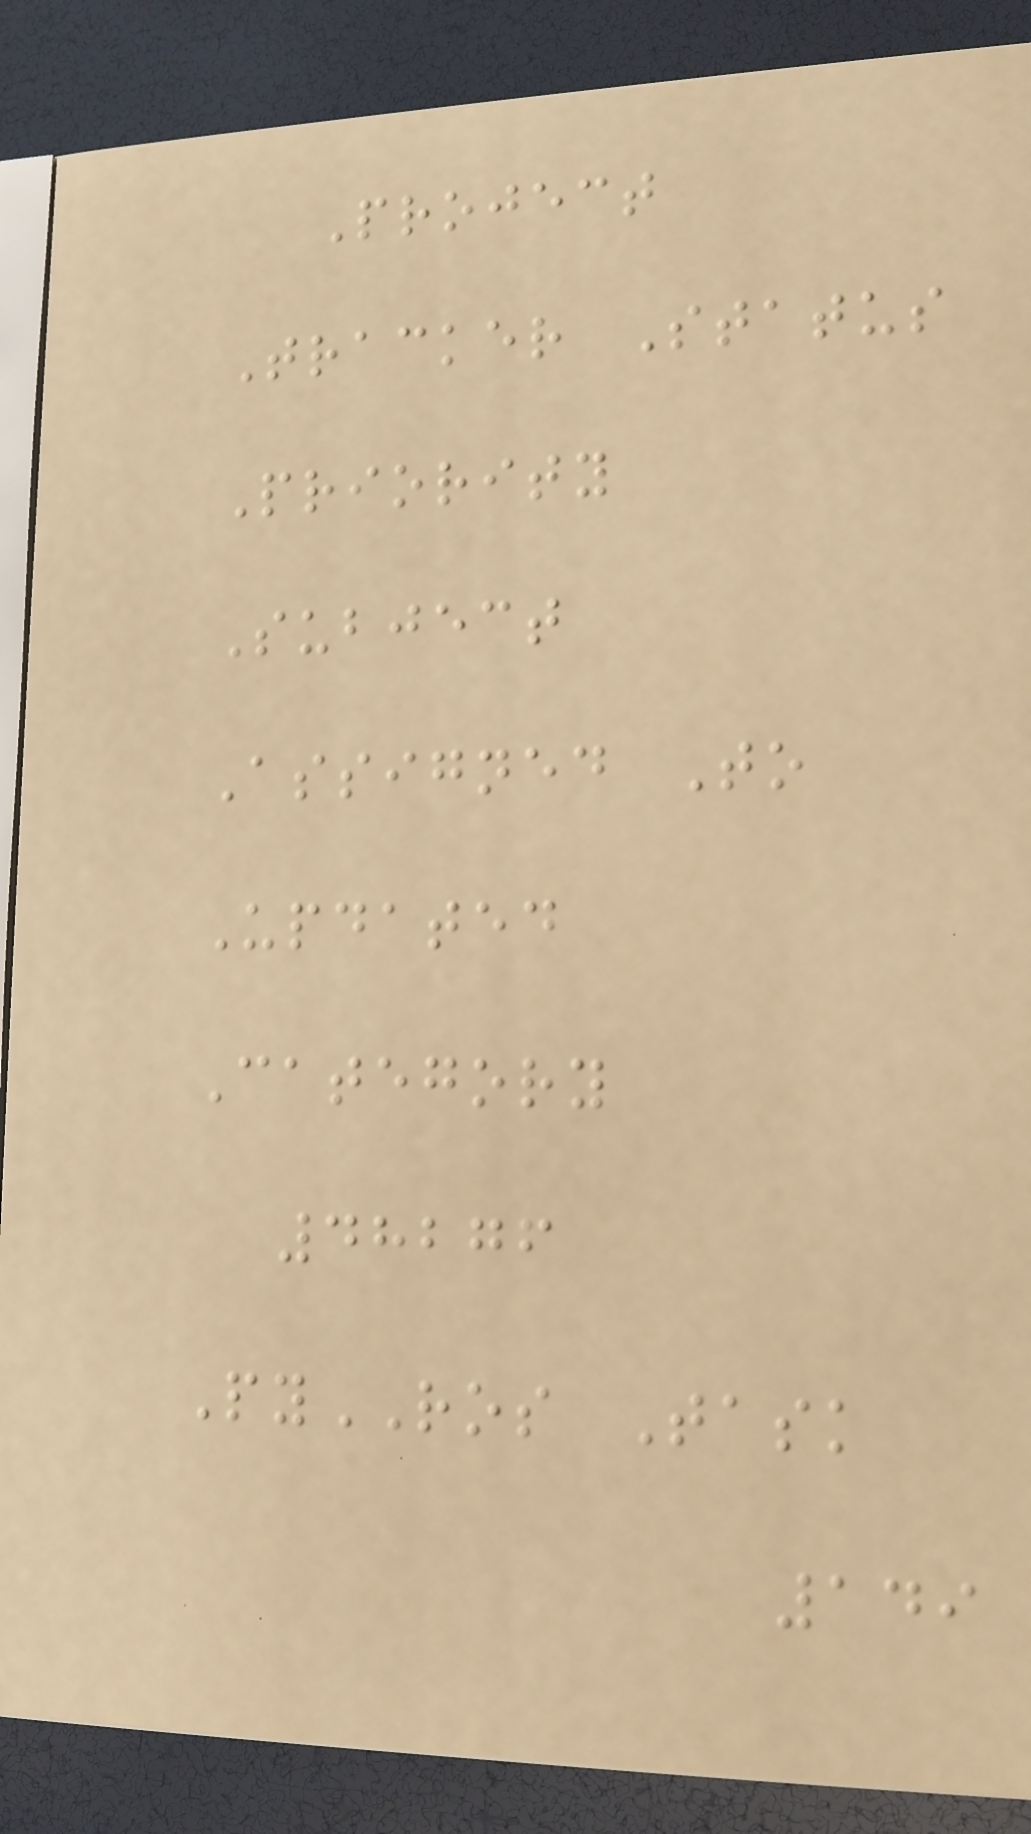Project
Tracker Status
Priority
Subject
Assigned To
Updated
Category
48276
PyROS Task
149
